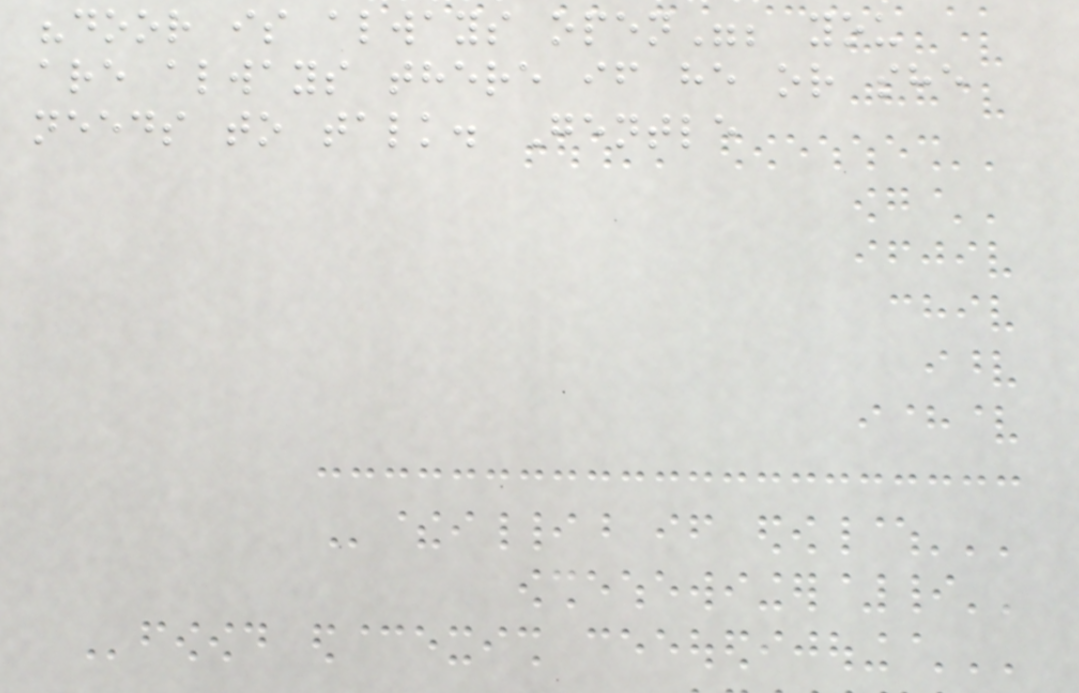"door is always open"; you
are always there if he or she
needs to talk. Gentle
